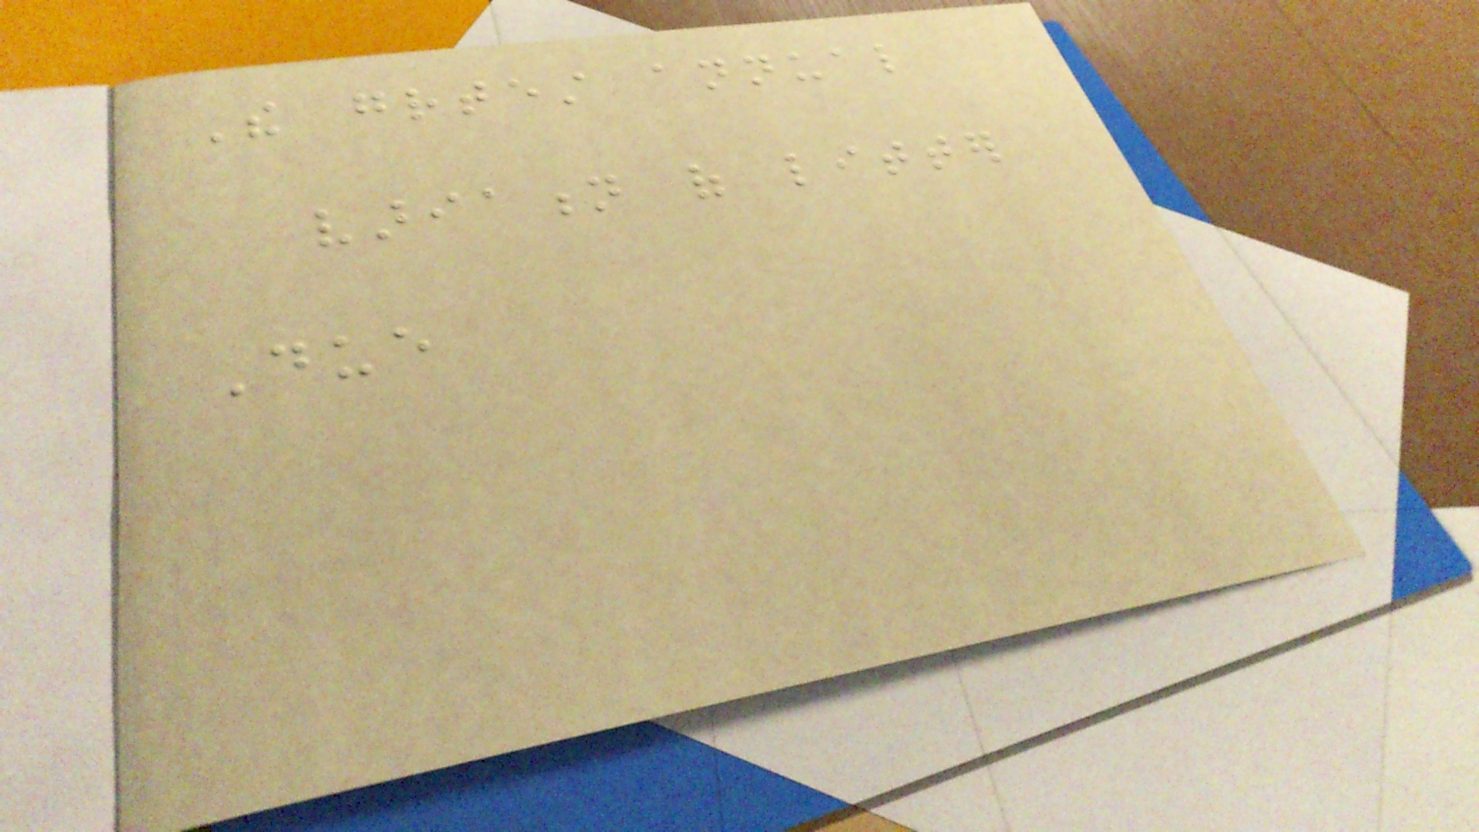The greatest annual
variation of litter
Due
